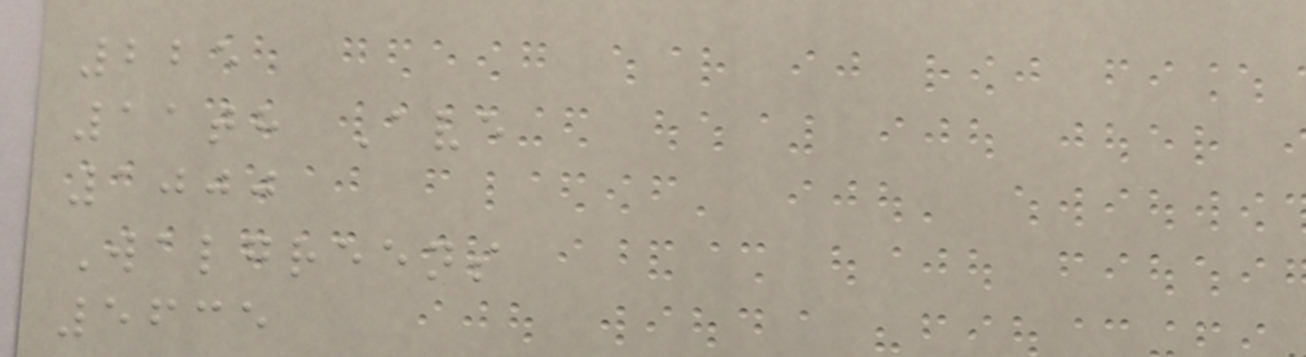225
11th Ave
1000
Walgreens
5635
